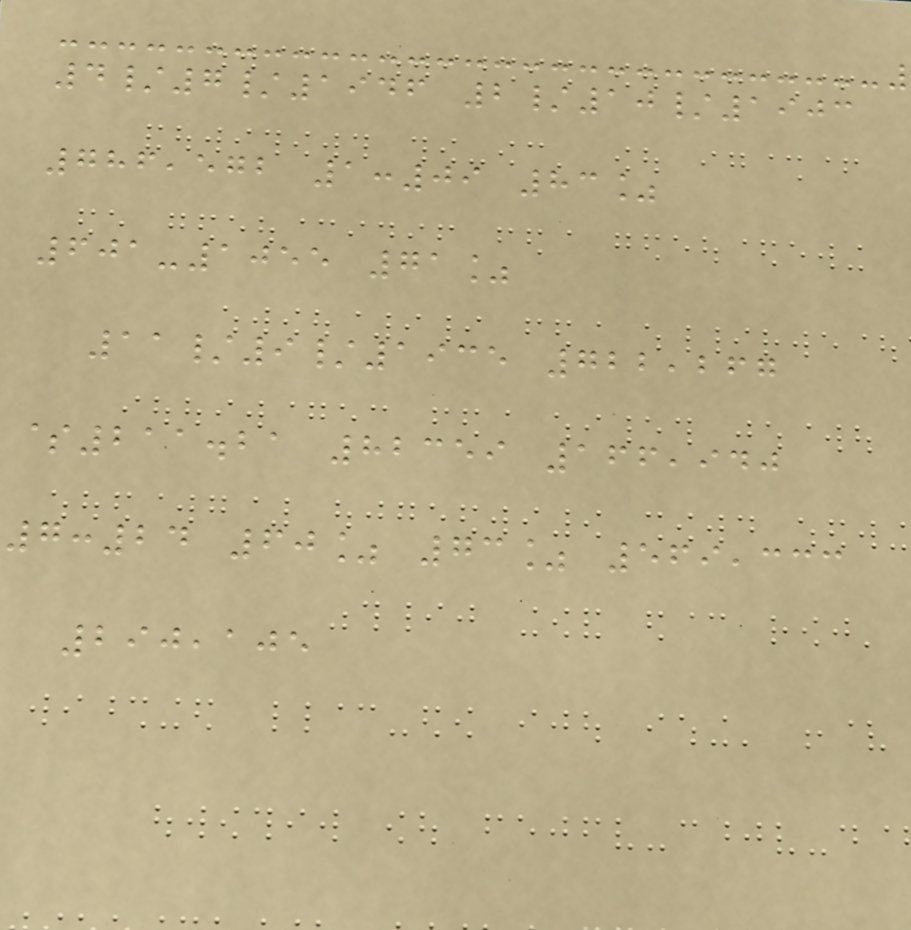4/7/1946 2/10/1903
786,572 1:09 83%
601-1055 71%
11/9/1935 722,267
$211.21 82359 166,940
7:24 60% 73% 569,333
290,105
